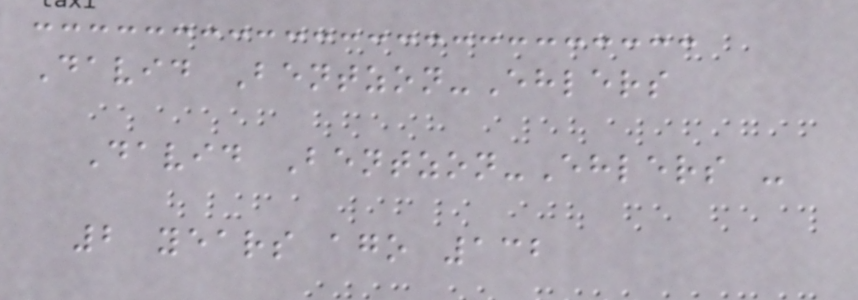David Bentzon-Ehlers
David Bentzon-Ehlers -
2 years ago 132
